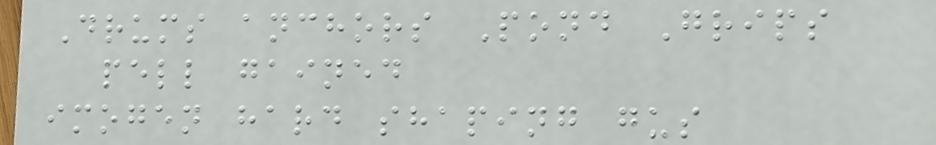Drums anchors Pond Grips
pell gained
imogen hard shaping gus
